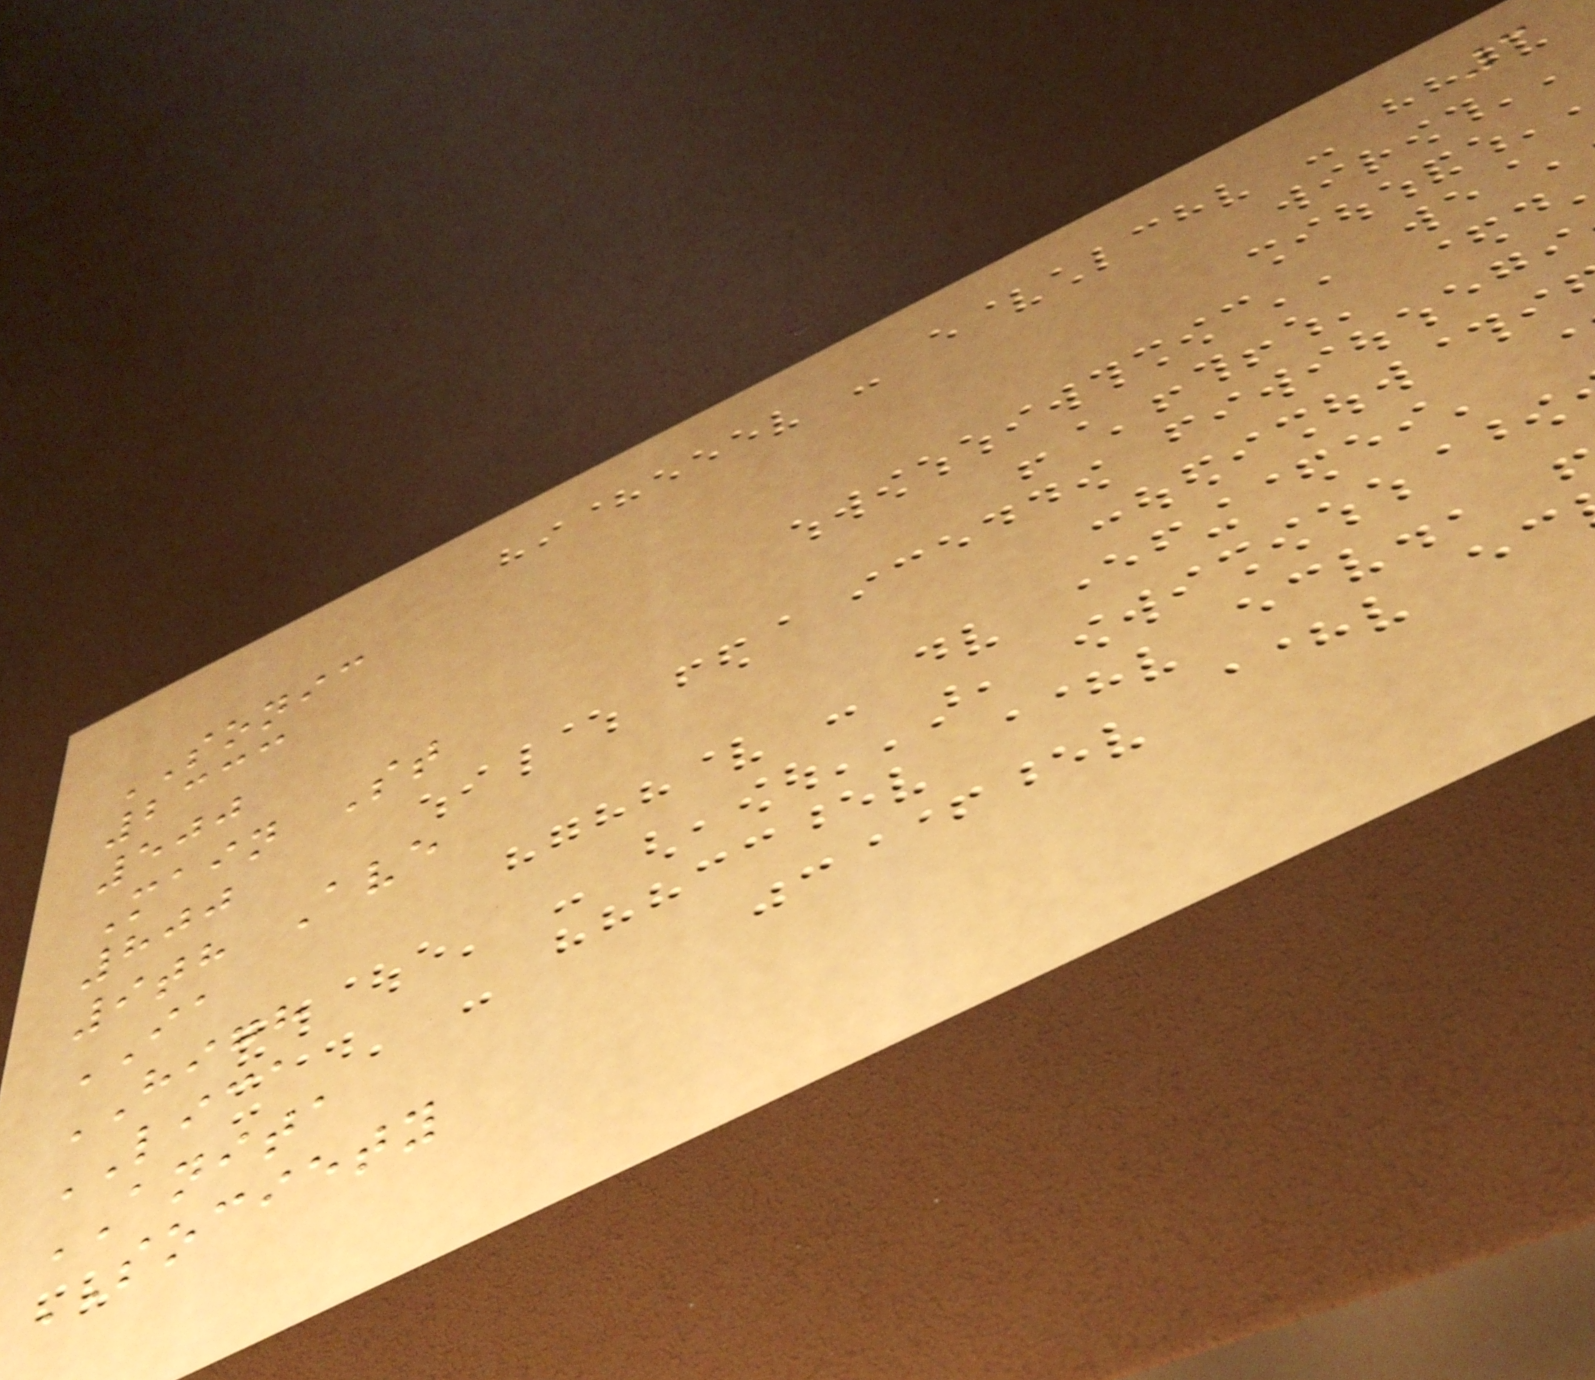3
SONIC
2333
500
Main St
800
9th Ave
IA
HIGH
LICA
ANITA
SOCIETY
